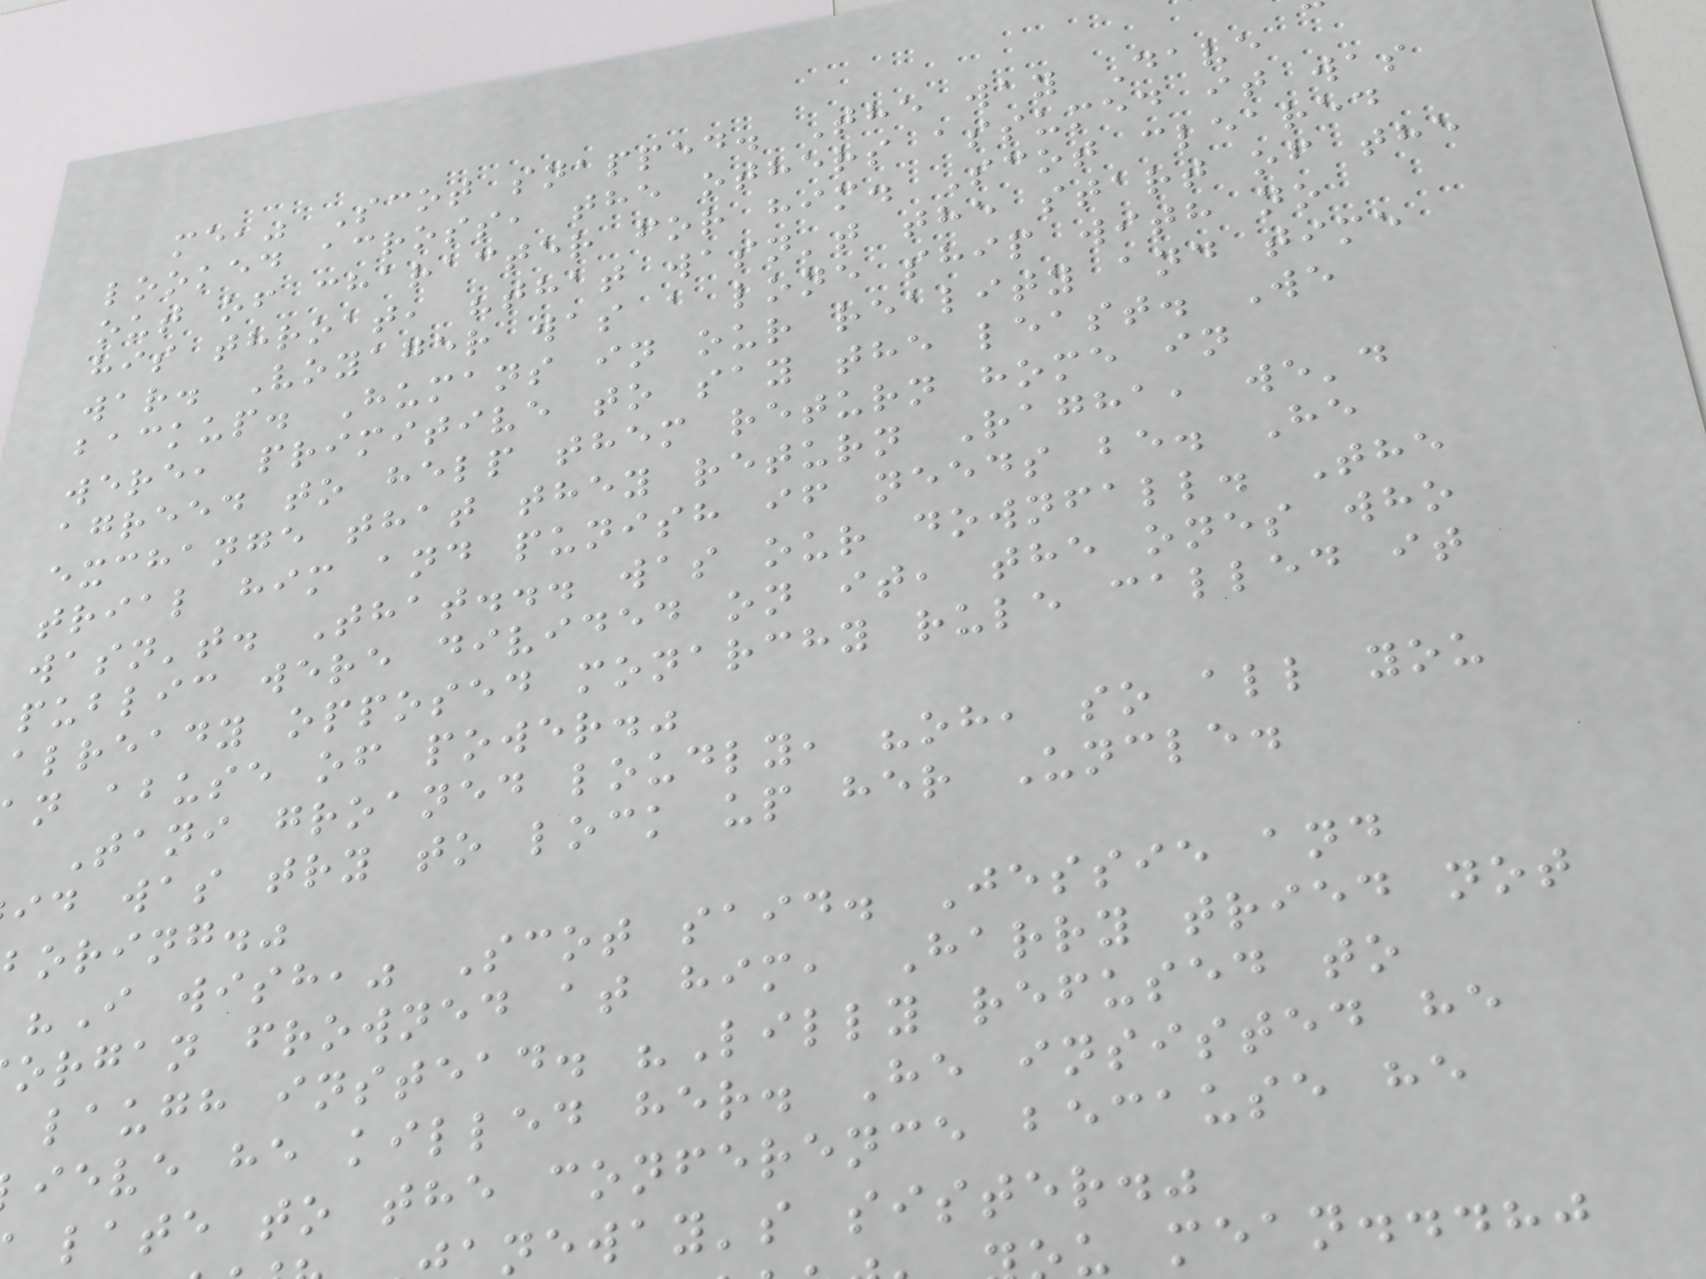me," Scot snapped. The way Dave
looked across, the others assumed it was
out of character for him. Scot cleared
his throat, "that wasn't the start of the
war. Voyager was a lone ship with no
backup. Humans in our reality and time
were, primitive to say the least. We
agreed to help them return home in
exchange that they return Ragha, we'd
trial him and punish if needs be. He
wasn't. That... was our downfall. The
public were divided on it, the ones who
already opposed monarchy rule called it
n abuse of power."
Tani groaned loudly, "oh, so all you
id was try to lock up her Uncle.
boring."
"I wish," Scot said. Jessie and
organ frowned at him, Harry tried not
laugh instead. "Lilly refused to
ieve he killed her. He insisted he
late to the conference because he
neway's sister."
u mean...?"
